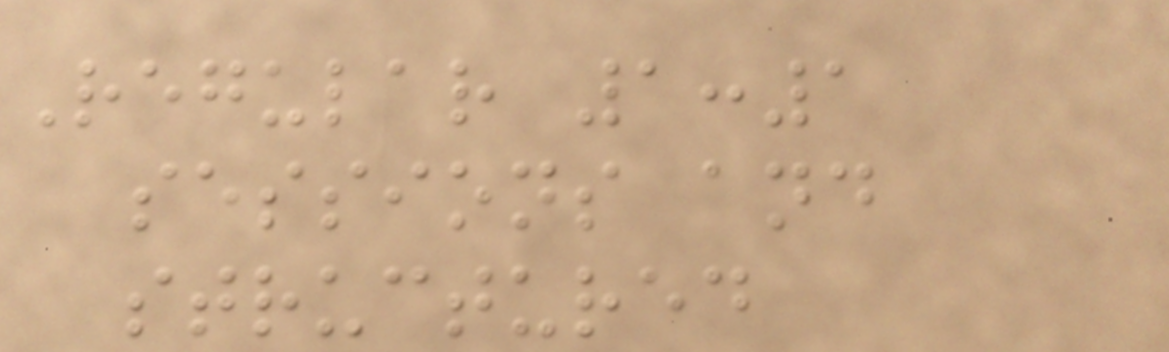Regular 1:1
sessions and
structured
